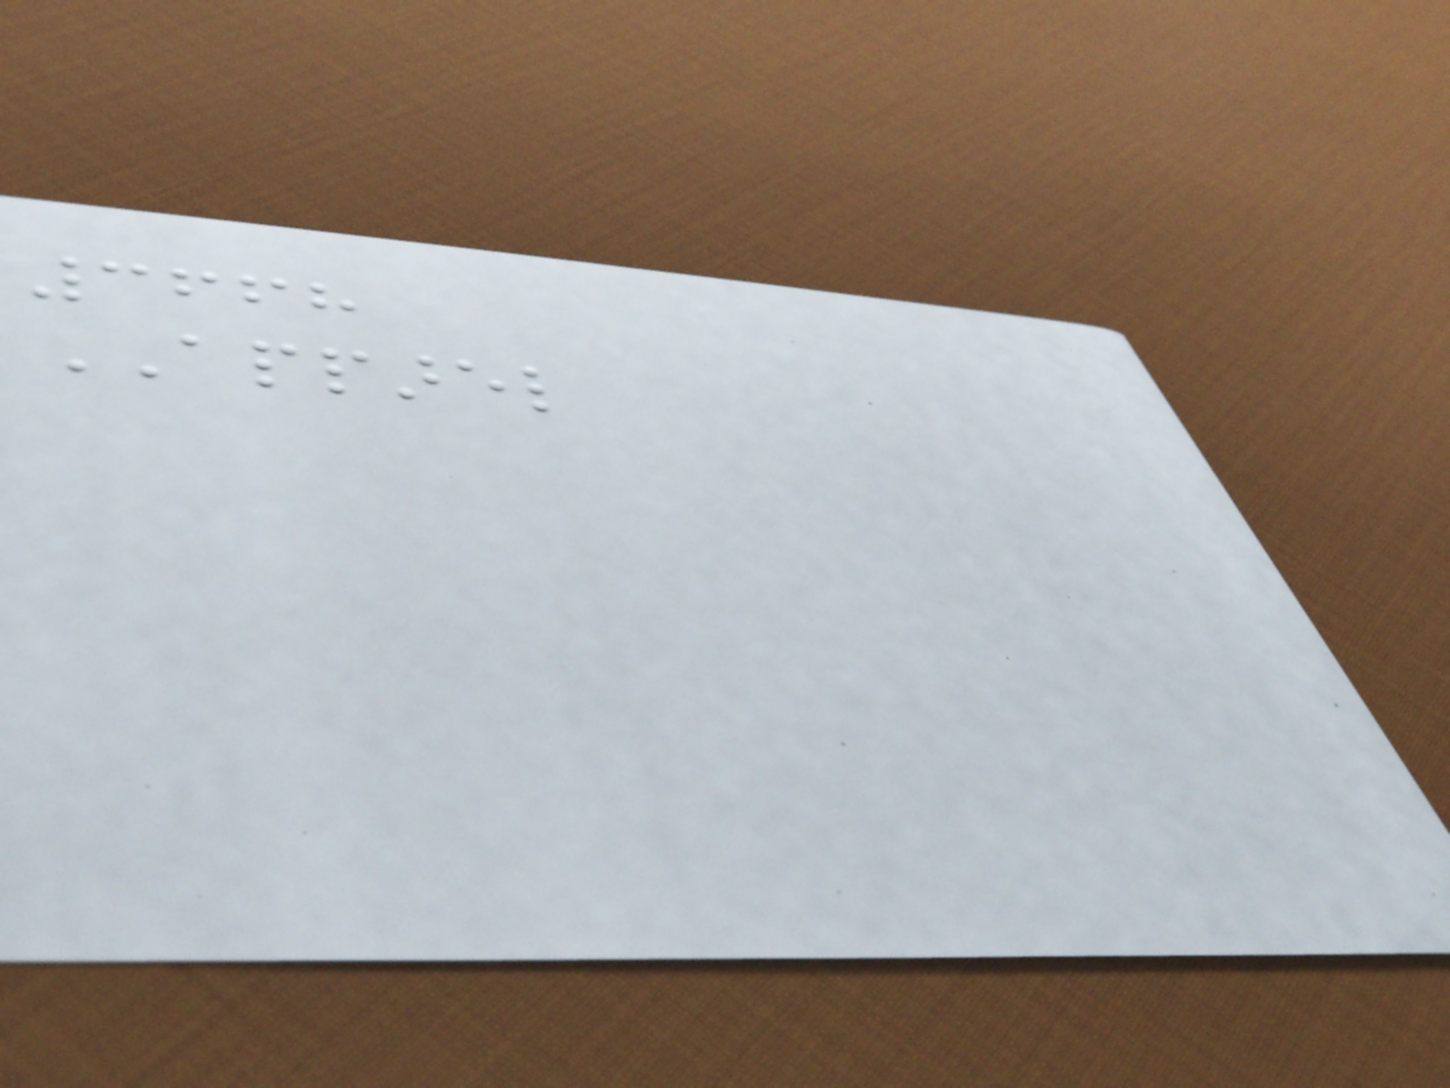3668
APPAREL
